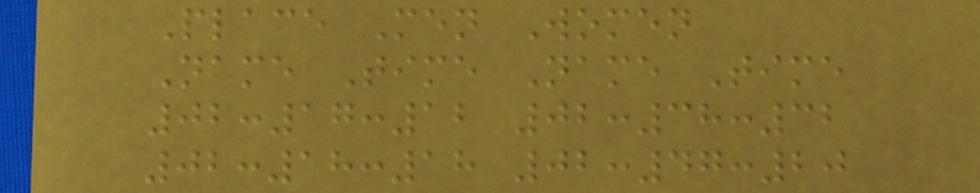Place Men Women
Name Time Name Time
02:17:12 02:38:32
02:18:18 02:47:20
